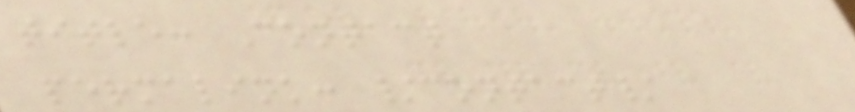title: Contact
permalink: /contact/
